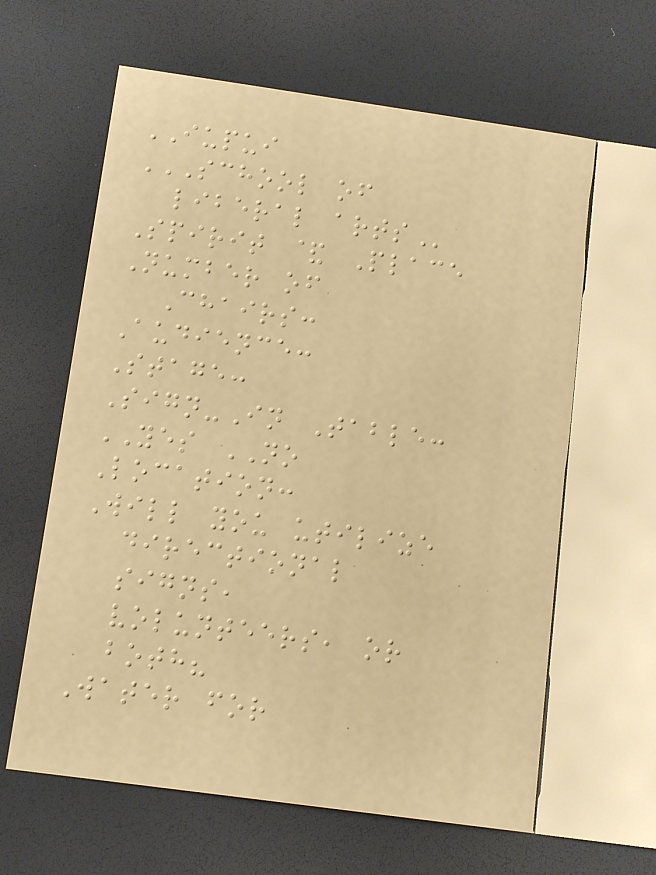IUPUI
SCHOOL OF
LIBERAL ARTS
Spirit & Place
Number of
Chairs:
Audience:
Stage:
Sign-In Table:
YES NO
Location:
Will you utilize
directional
signs,
volunteers, or
both?
Water for
